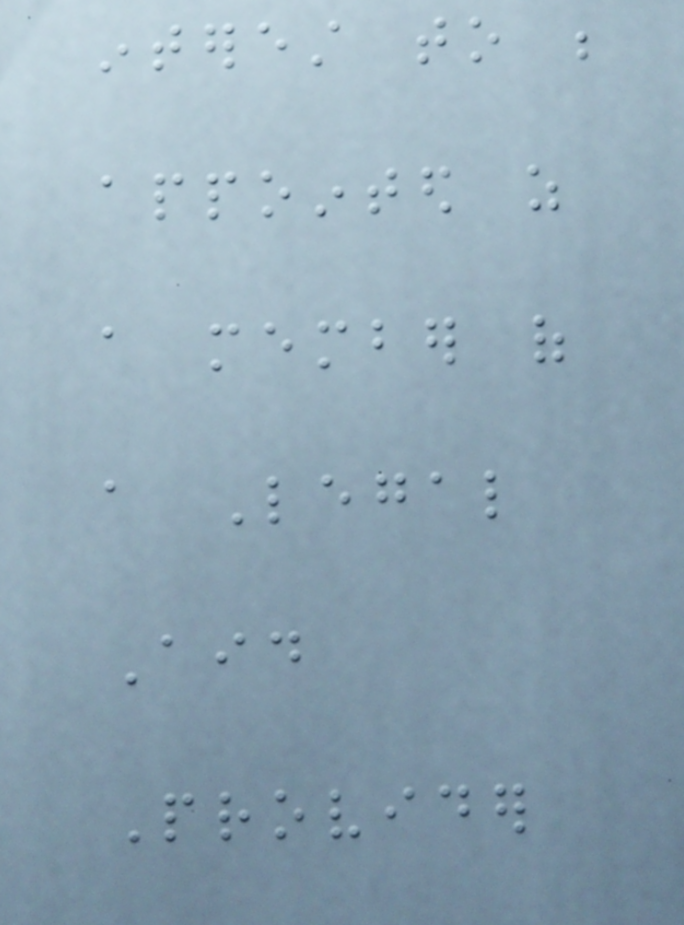interest to be
appointed as
a member of
a Legal
Aid
Provider
